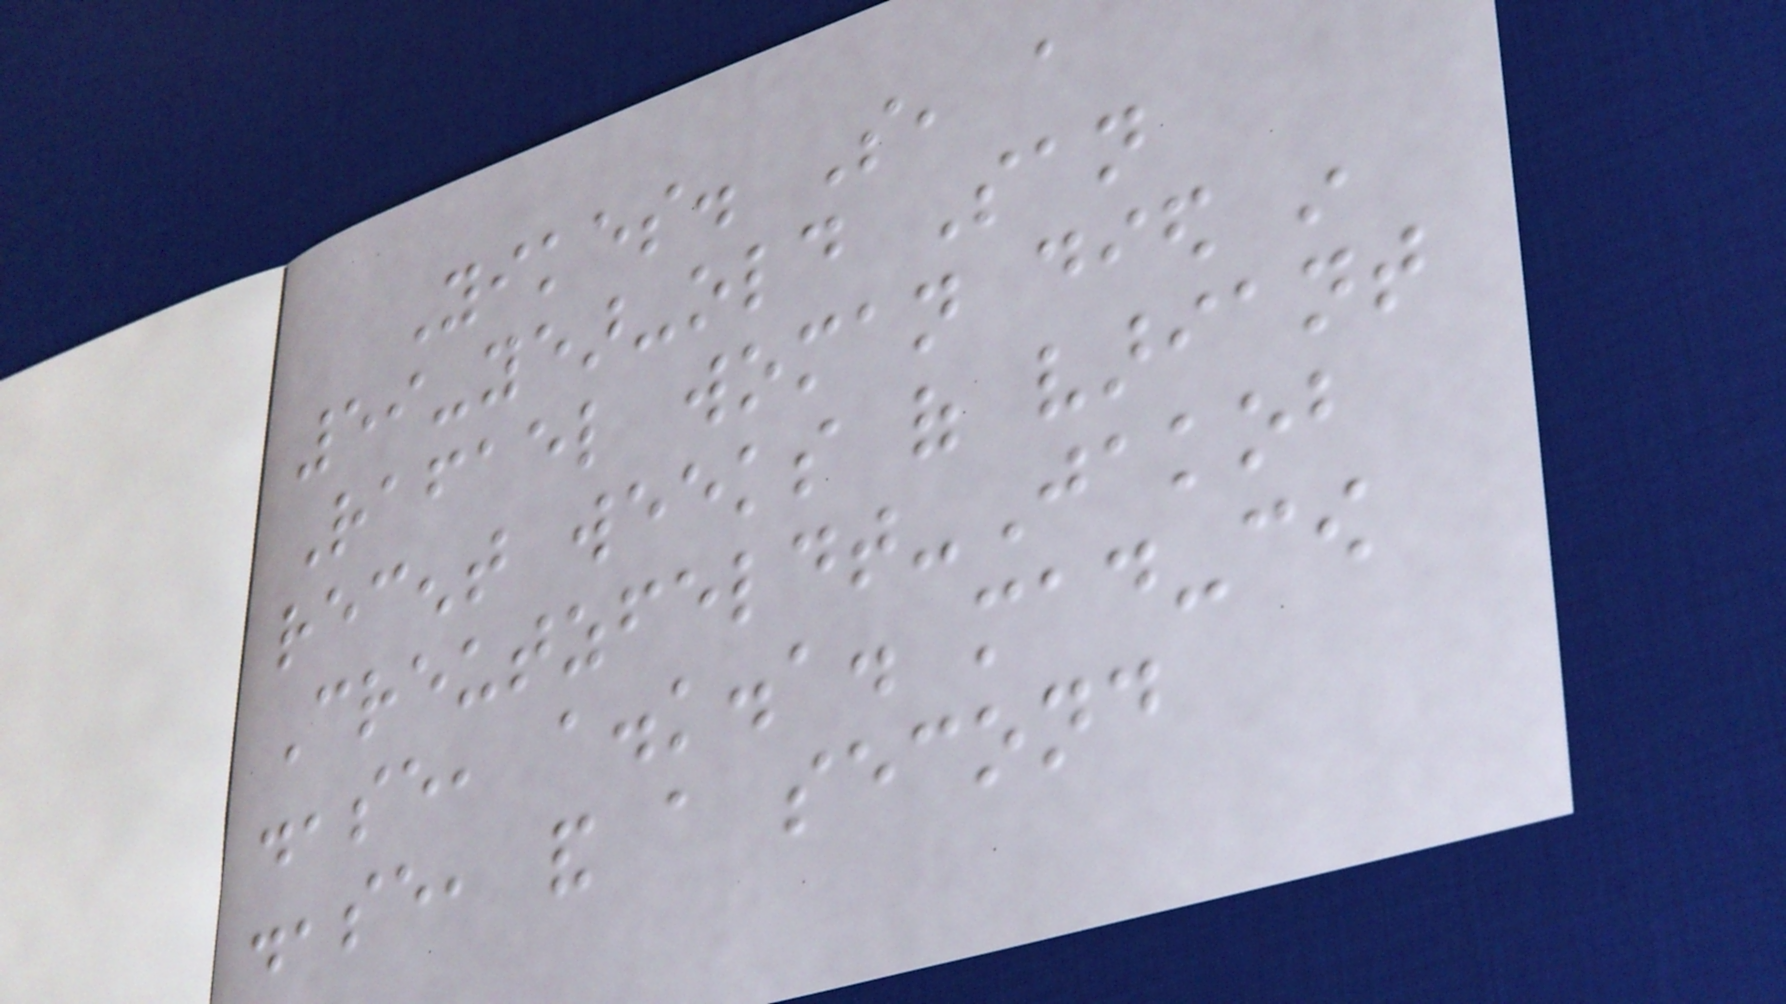Yikes. So, a
59-year-old San
Rafael woman died in
recent weeks of variant
Creutzfeldt-Jakob
disease, a.k.a. mad-cow
disease, and a second
